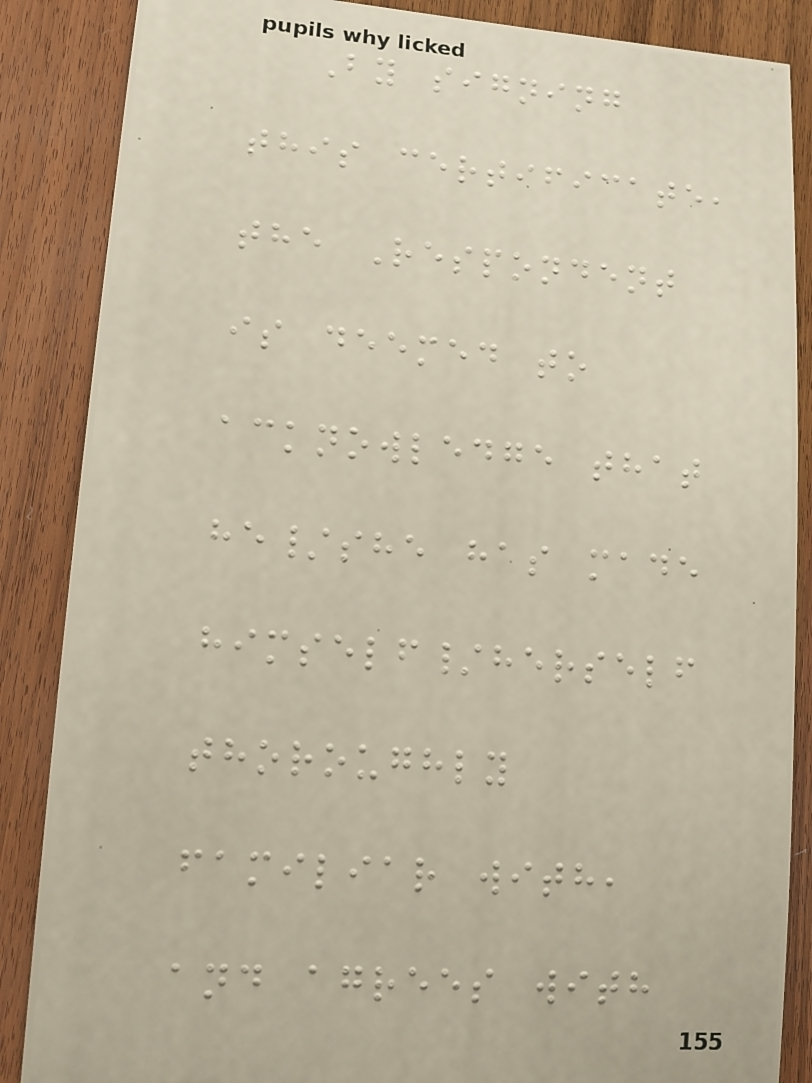By signing
this certificate,
the Respondent
is deemed to
acknowledge that
he/she has made
himself/herself
thoroughly
familiar with,
and agrees with
